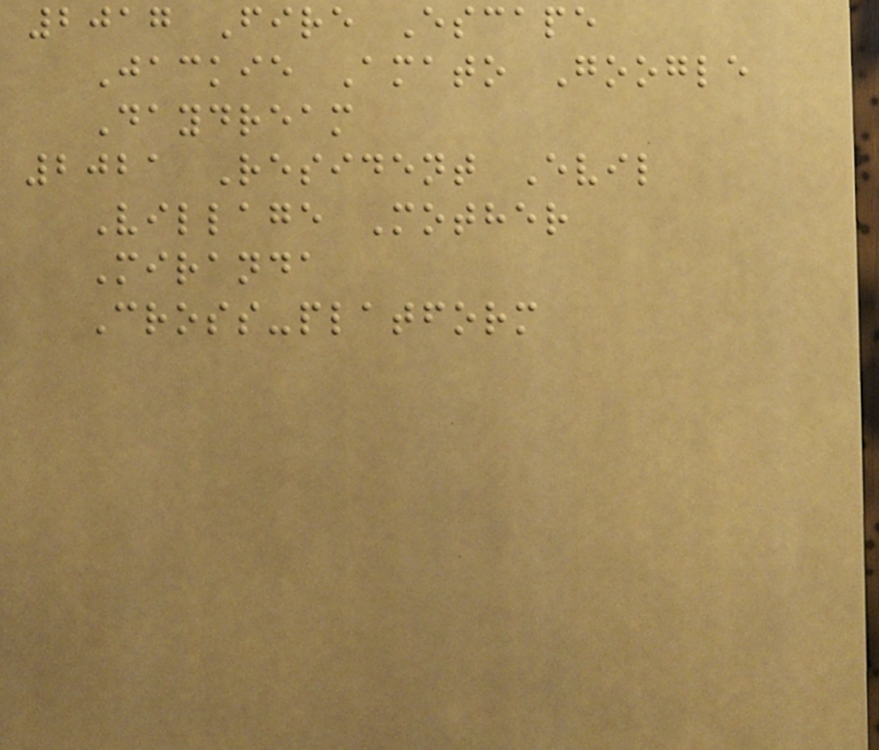2017 Fire Escape
Jackie Amato Google
Daydream
2021 Resident Evil
Village Mother
Miranda
Cross-platform
